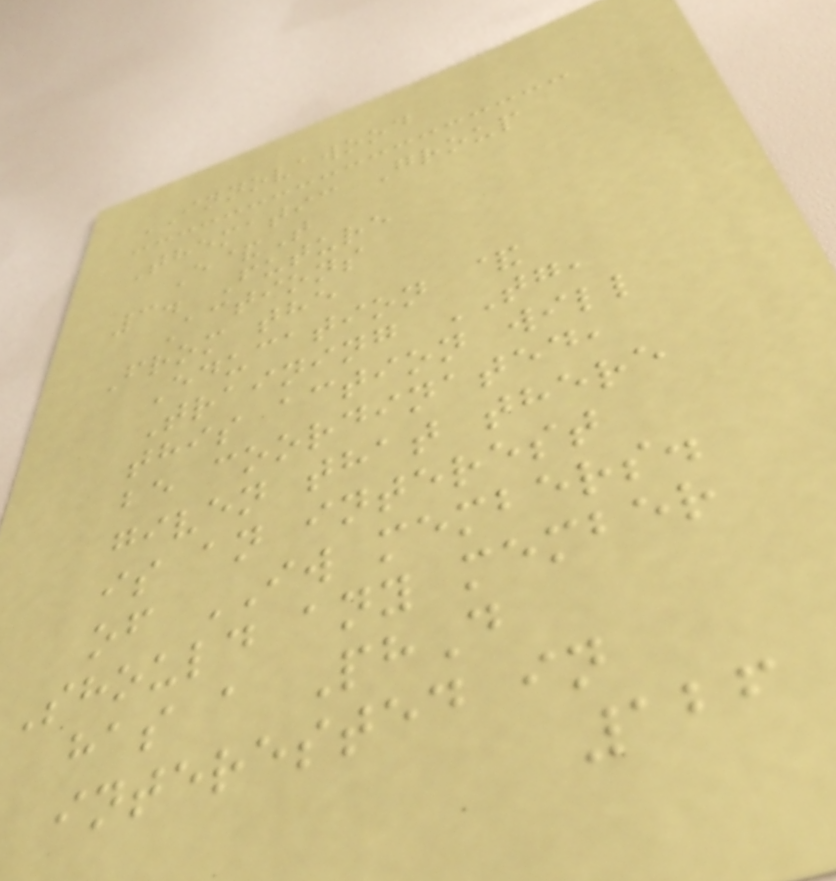INNOVAWOOD
Thematic Group
E&T
3. Future
Actions
From the
Education &
Training TG,
this action will
be coordinated,
given that there
is an interest
of IW members.
Should any member
has a PhD
interested in
126
